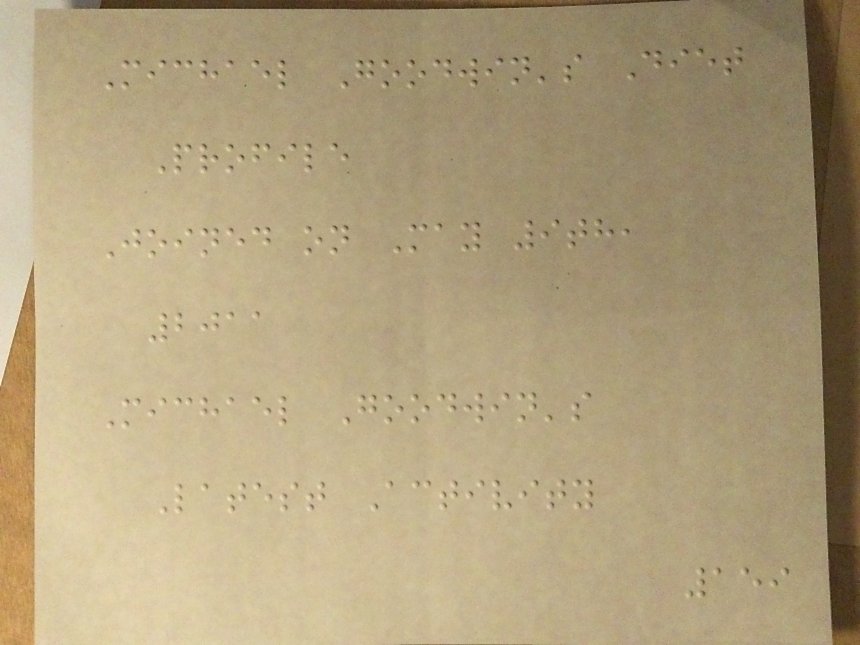Michael Goodwin's Diet
Profile
Joined on May 9th,
2011
Michael Goodwin's
Latest Activity
159
